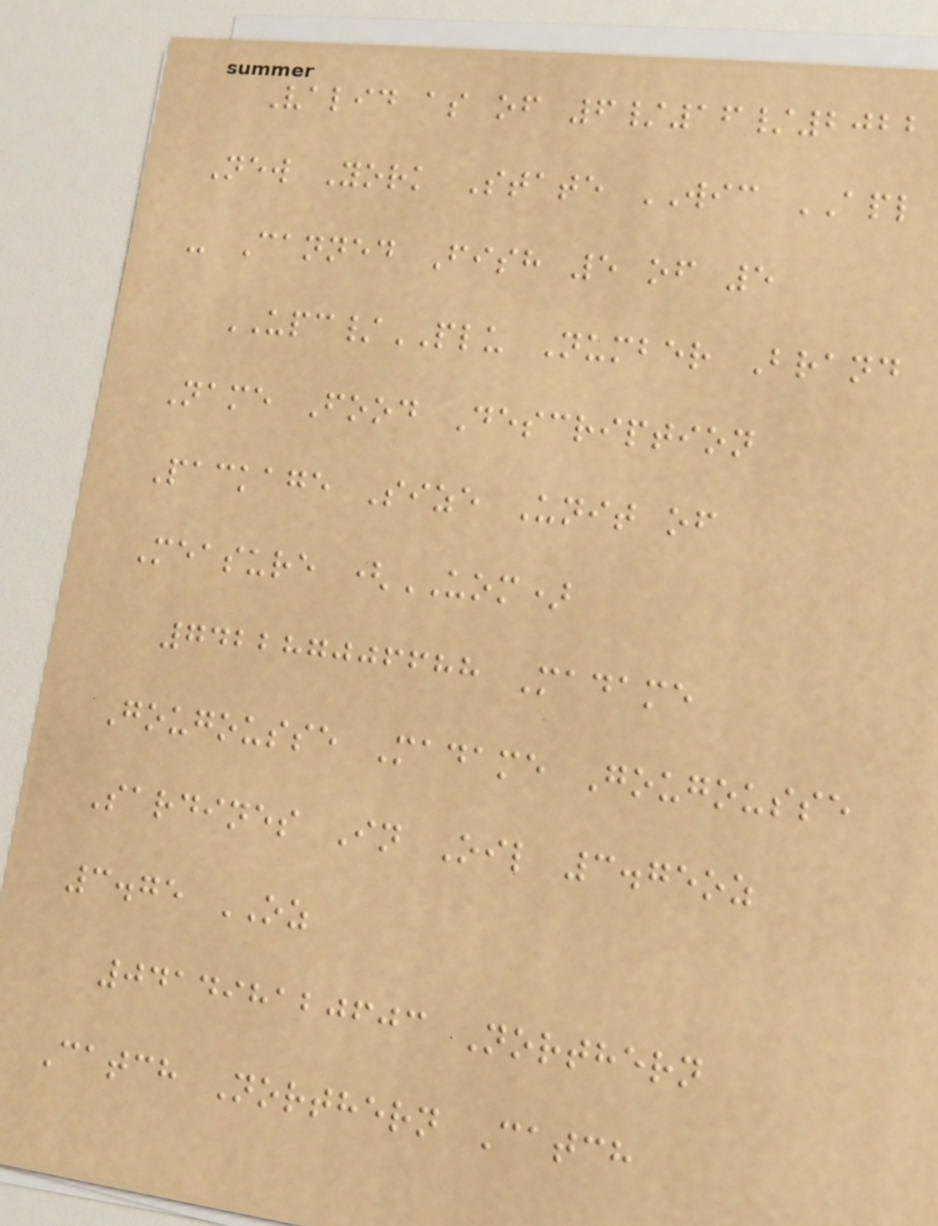Valid as of 6/16/2022
New York State WIC APL
- Canned Fish 5 of 5
UPC/PLU Number Brand
Name Food Description
Package Size Unit of
Measure (UOM)
742287006688 Madame
Gougousse Madame Gougousse
Sardines In Oil 3.75oz
3.75 OZ
041498120603 Northern
Catch Northern Catch
